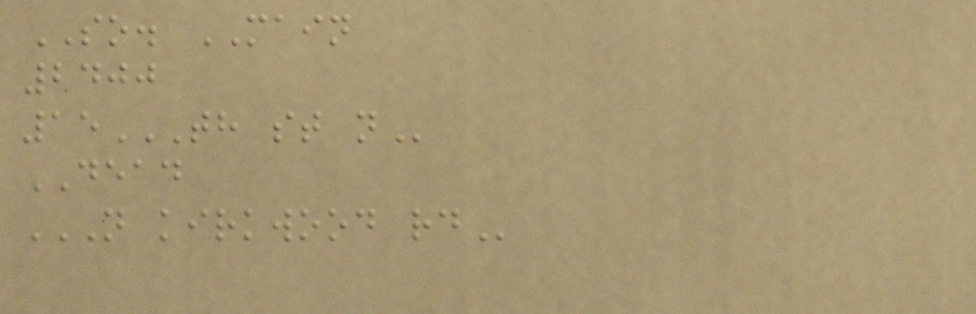SO. MAIN
2400
15TH ST N
DEAD
N KIRKWOOD RD
